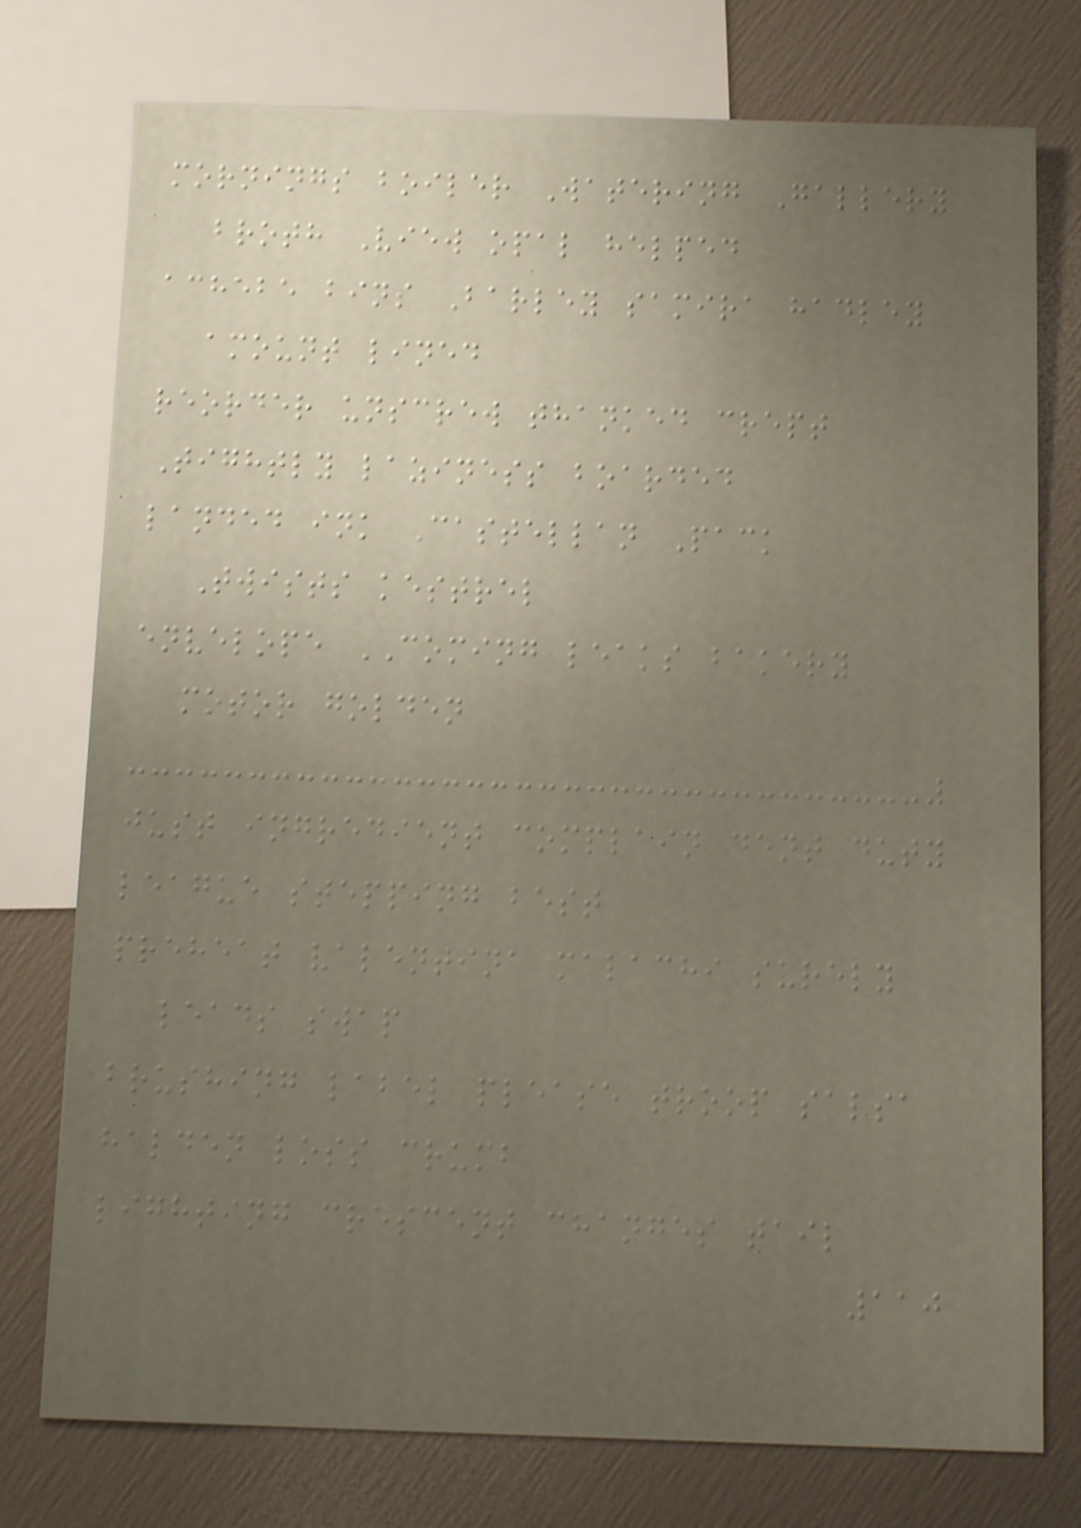mornings boiler Watering Gallery
broth View opal helped
achebe bins Barley samira hadley
amount lined
reorder unscrew thanked crept
Tightly laziness boarded
landed ink Castellan Pack
Twists kestrel
envelope COMING leaks bakery
motor golden
just ingredient complain dent duty
league stepping best
preheat valentina malachi surely
leads swap
brushing label please troop salsa
halden loss crumb
lighting crescent changes tail
110
